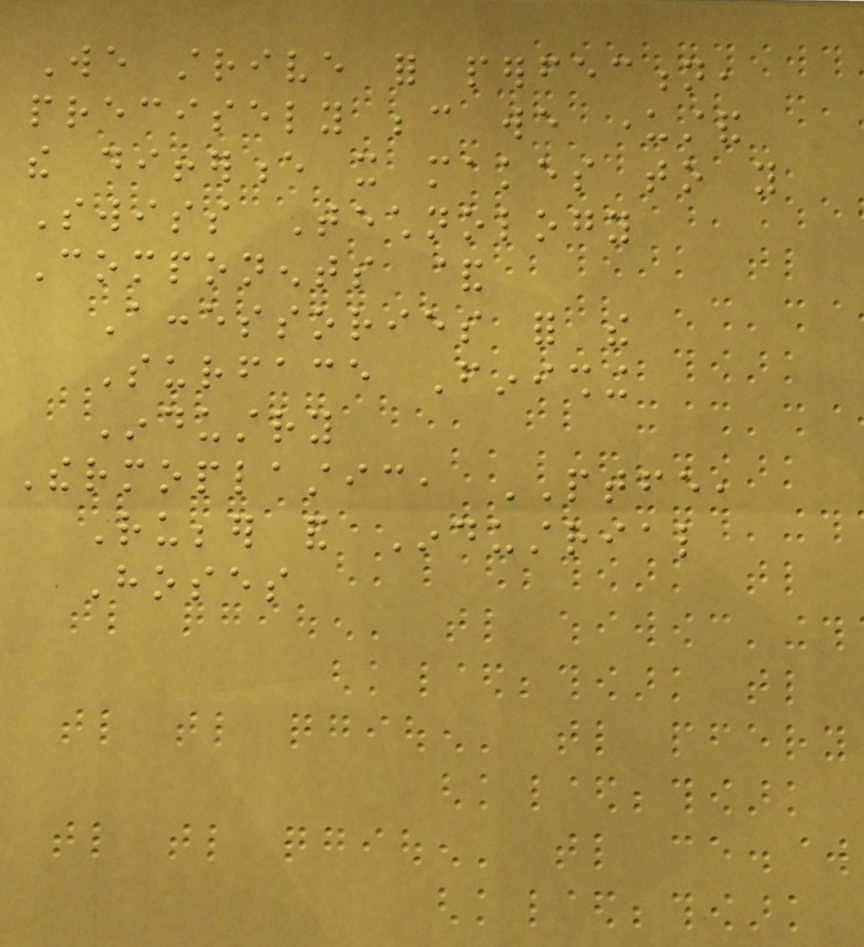We strive for perfection,
precisely because we understand
the difference it makes to you
Swiss Technology
Components &
Accessories for the
Surface Finishing
Industry
Thermoplastic, PTFE,
Rubber and Industrial
Hoses
